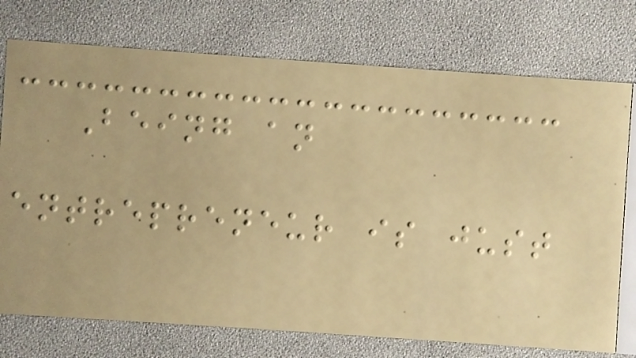Being an
entrepreneur is just
